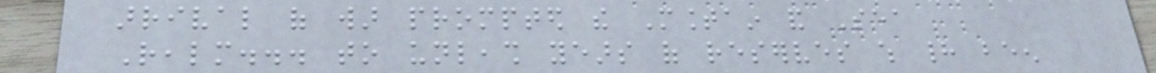arrival of war prompted the Mountain and Sea
Realm... to unleash years of reserves which had been
